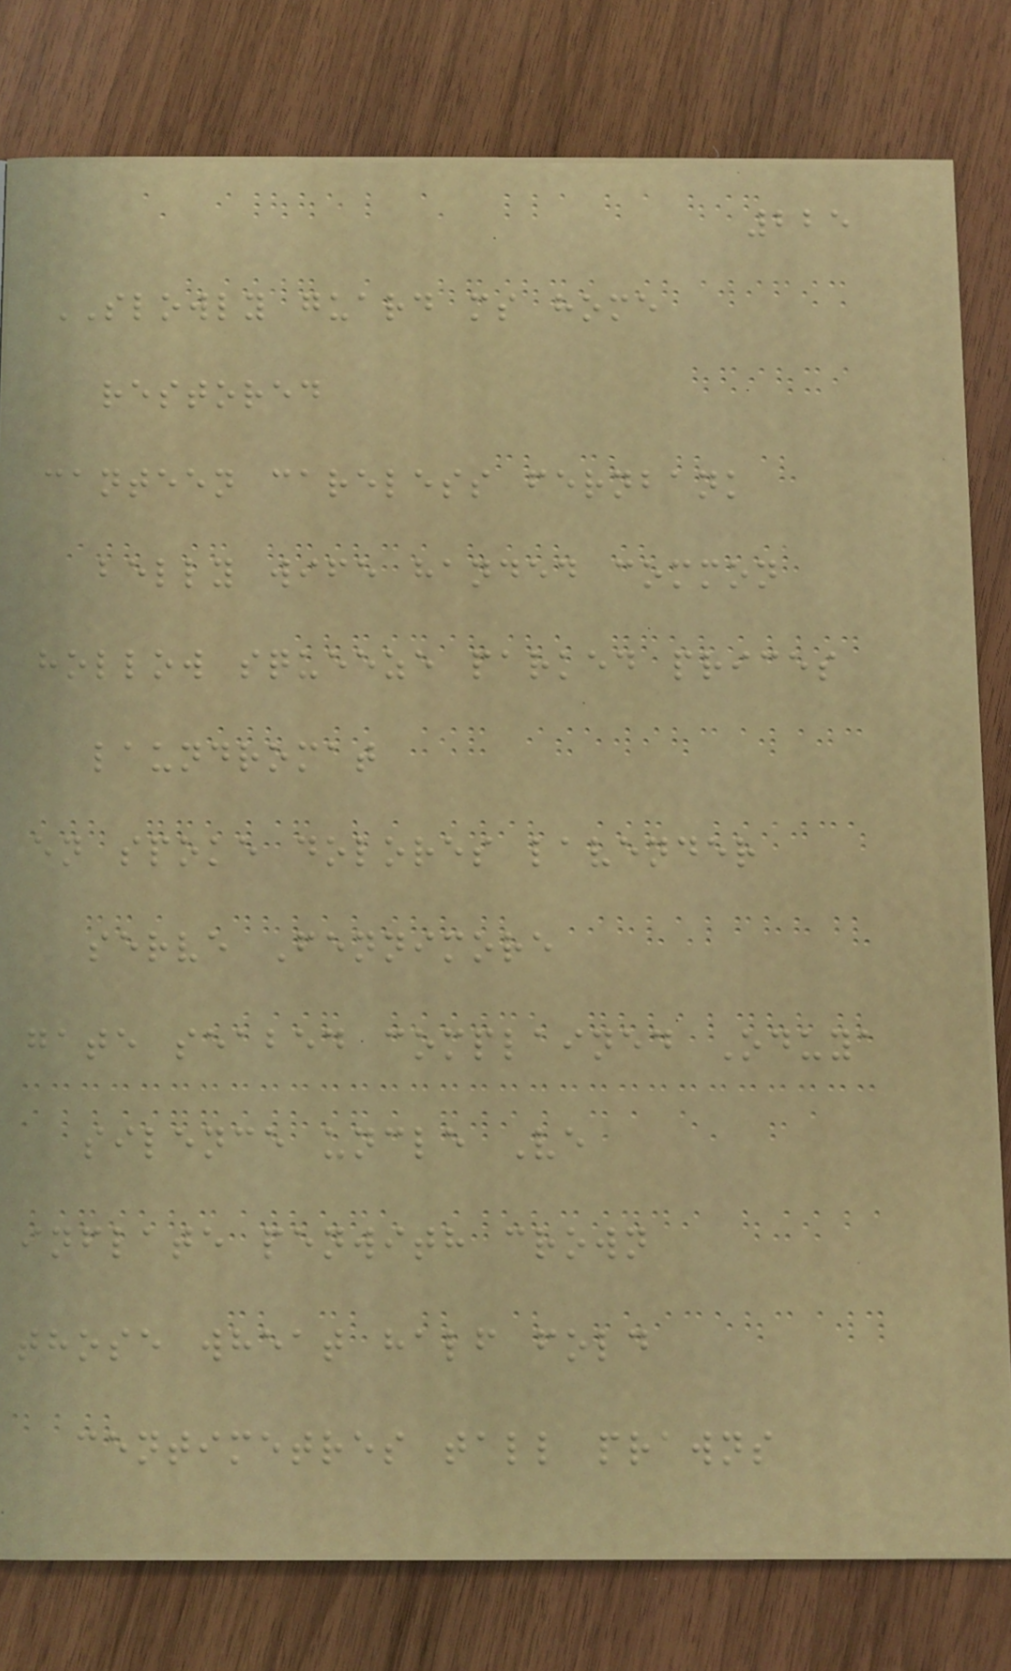225
SLOWLY guard ms home
restored
canteen careless fernbank
belly wife handed common
hollow squeeze parked prices
laundromat
en spoke dolores lavender
serve Fennimore
gate seabed complained Oduya
silence uncle Ve
inflate penwith crown
those wheat half fold
centimetres tall prawns
